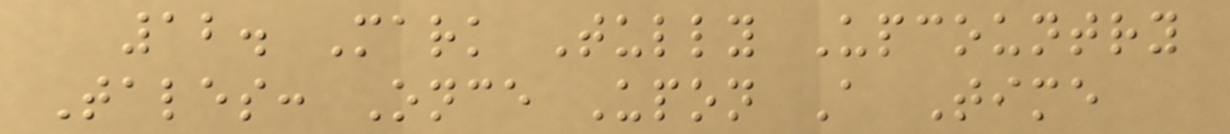12. Mark Tully Upcountry
Tales: Once Upon A Time
